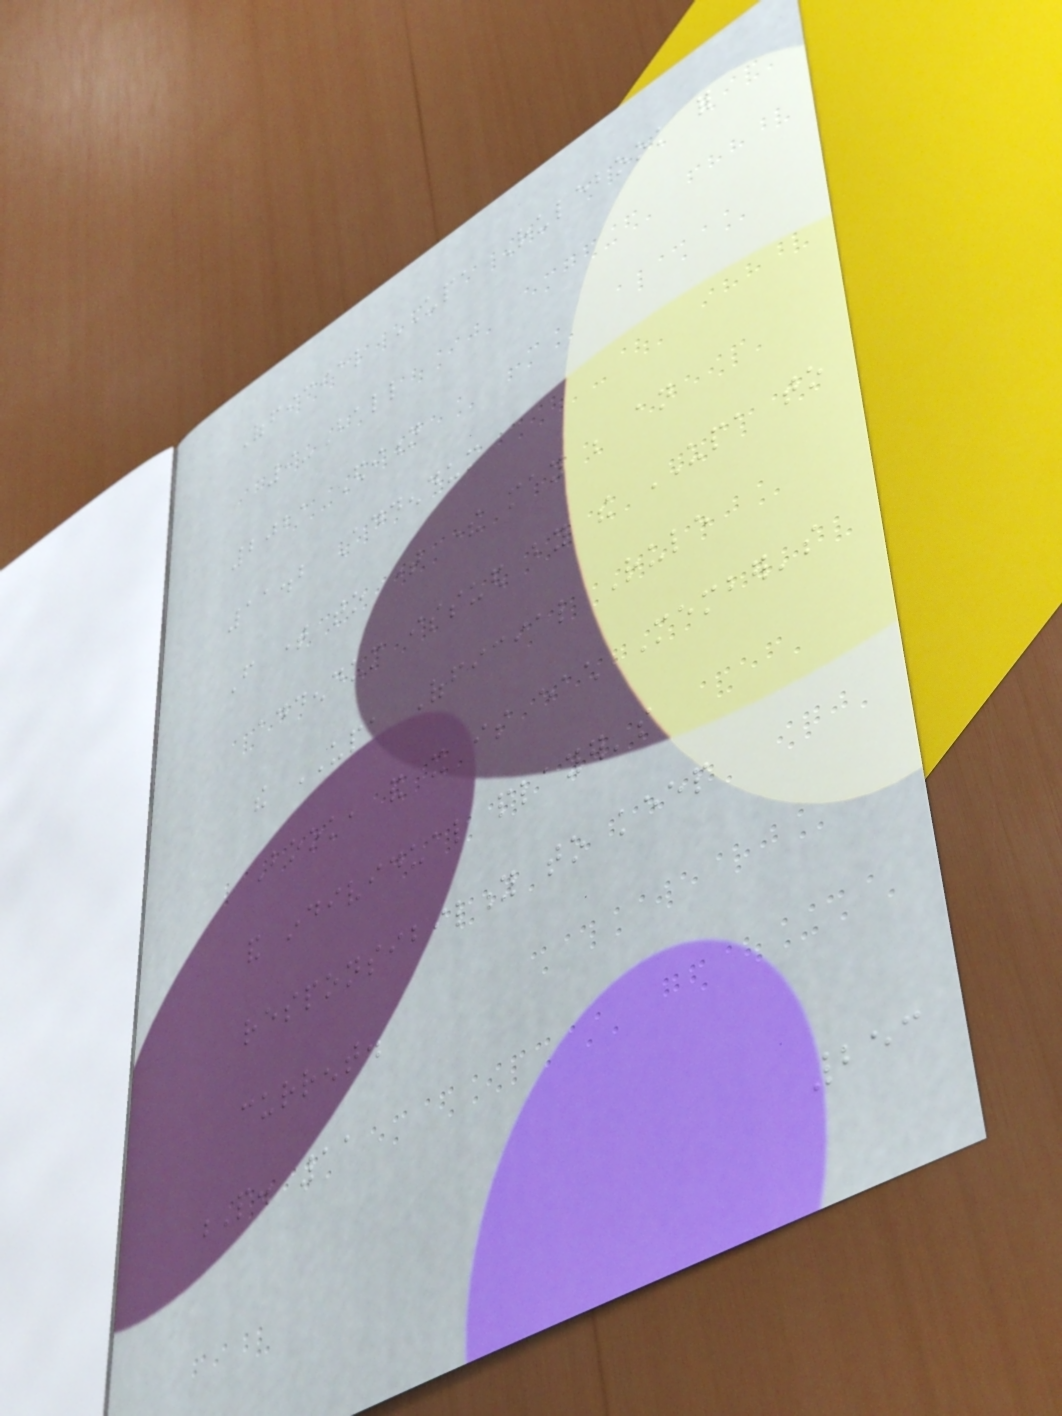Official UPA Rulebook for
9-Ball
2021 Edition
11.2 Addendum
From time to time there may be an
addendum issued by the UPA to
the UPA Official Rule
Book, and it is each Member's
and individual player's
responsibility to keep
current.
P. 11
253
